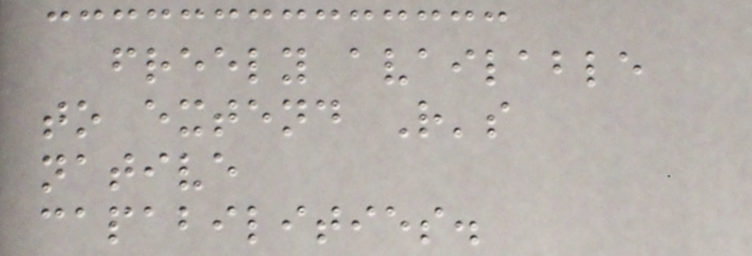freely available
to extend R's
native
capabilities.
